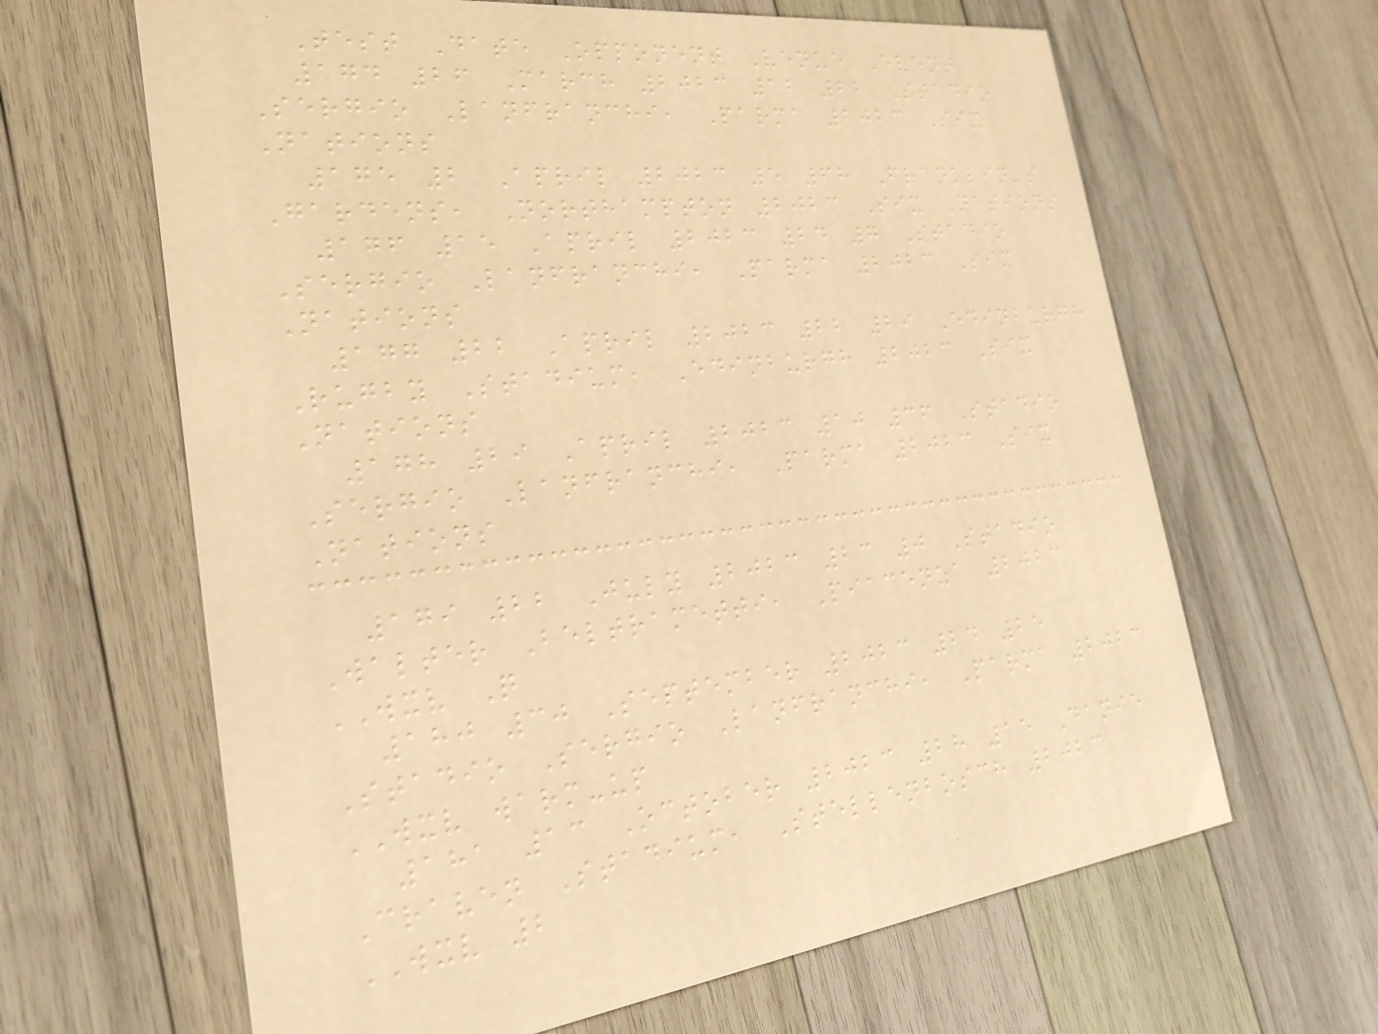Test Date Opponent Venue Event
174 26 March 2023 12 22 Stadio
Sergio Lanfranchi, Parma 2023 Six
Nations
175 2 April 2023 5 68 Franklin's
Gardens, Northampton 2023 Six Nations
176 15 April 2023 24 7 Stadio
Sergio Lanfranchi, Parma 2023 Six
Nations
177 22 April 2023 22 29 Edinburgh
Rugby Stadium, Edinburgh 2023 Six
Nations
178 29 April 2023 10 36 Stadio
Sergio Lanfranchi, Parma 2023 Six
Nations
179 22 July 2023 23 0 Stadio
Walter Beltrametti, Piacenza 2023
WXV Q
180 30 September 2023 24 25
Stadio Sergio Lanfranchi, Parma 2023
WXV warm-up
181 13 October 2023 28 15 Danie
Craven Stadium, Stellenbosch 2023
WXV 2
